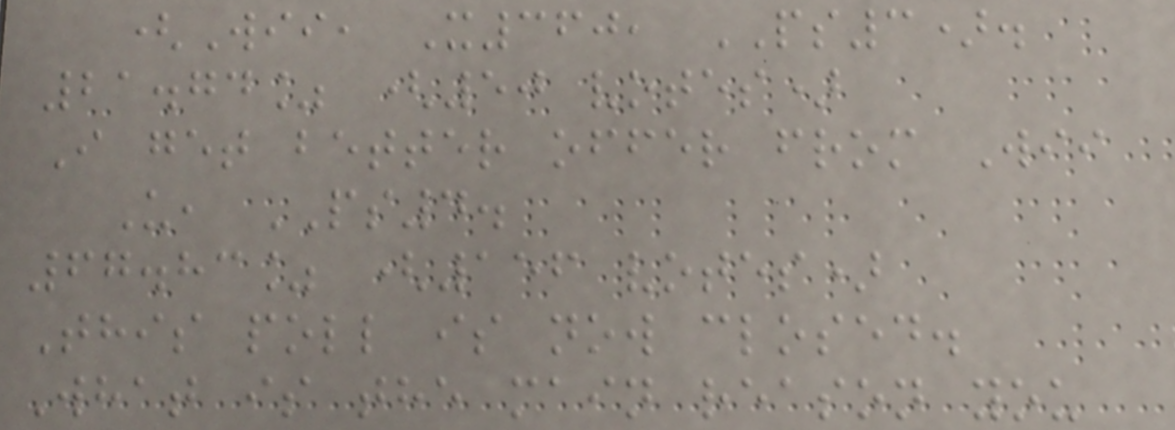(Wii, X360, PS3).
21.74% (50 votes)
I get better offer from Wii
U, PS4.
67.83% (156 votes)
This poll is now closed.
What is the main reason you
